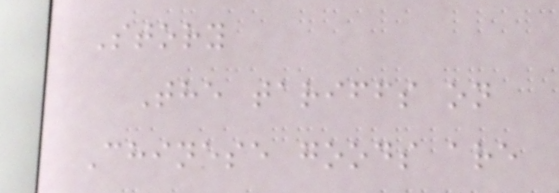Story
The tariffs on
Chinese goods are
